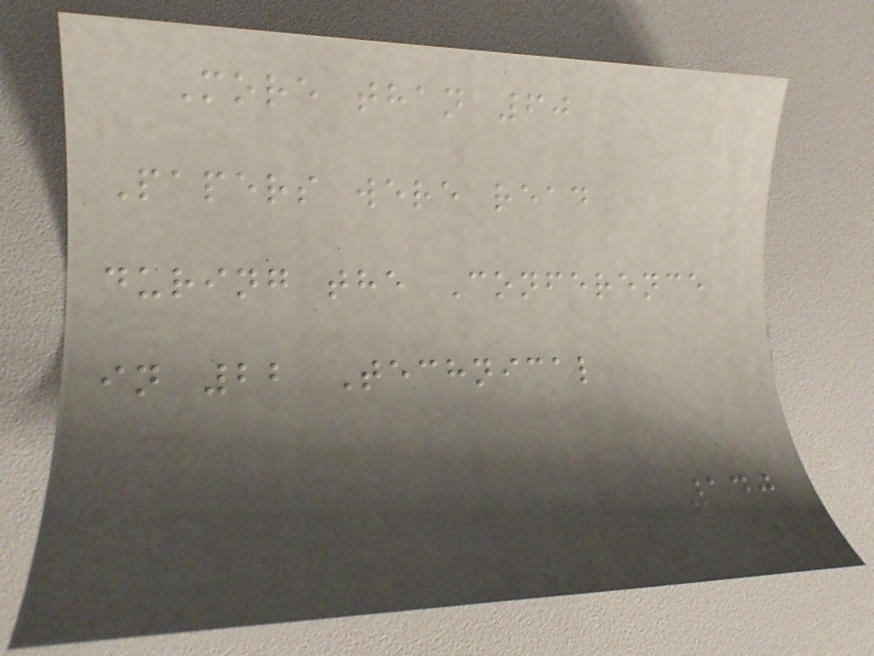More than 60
Papers were read
during the Conference
in 22 Technical
140
